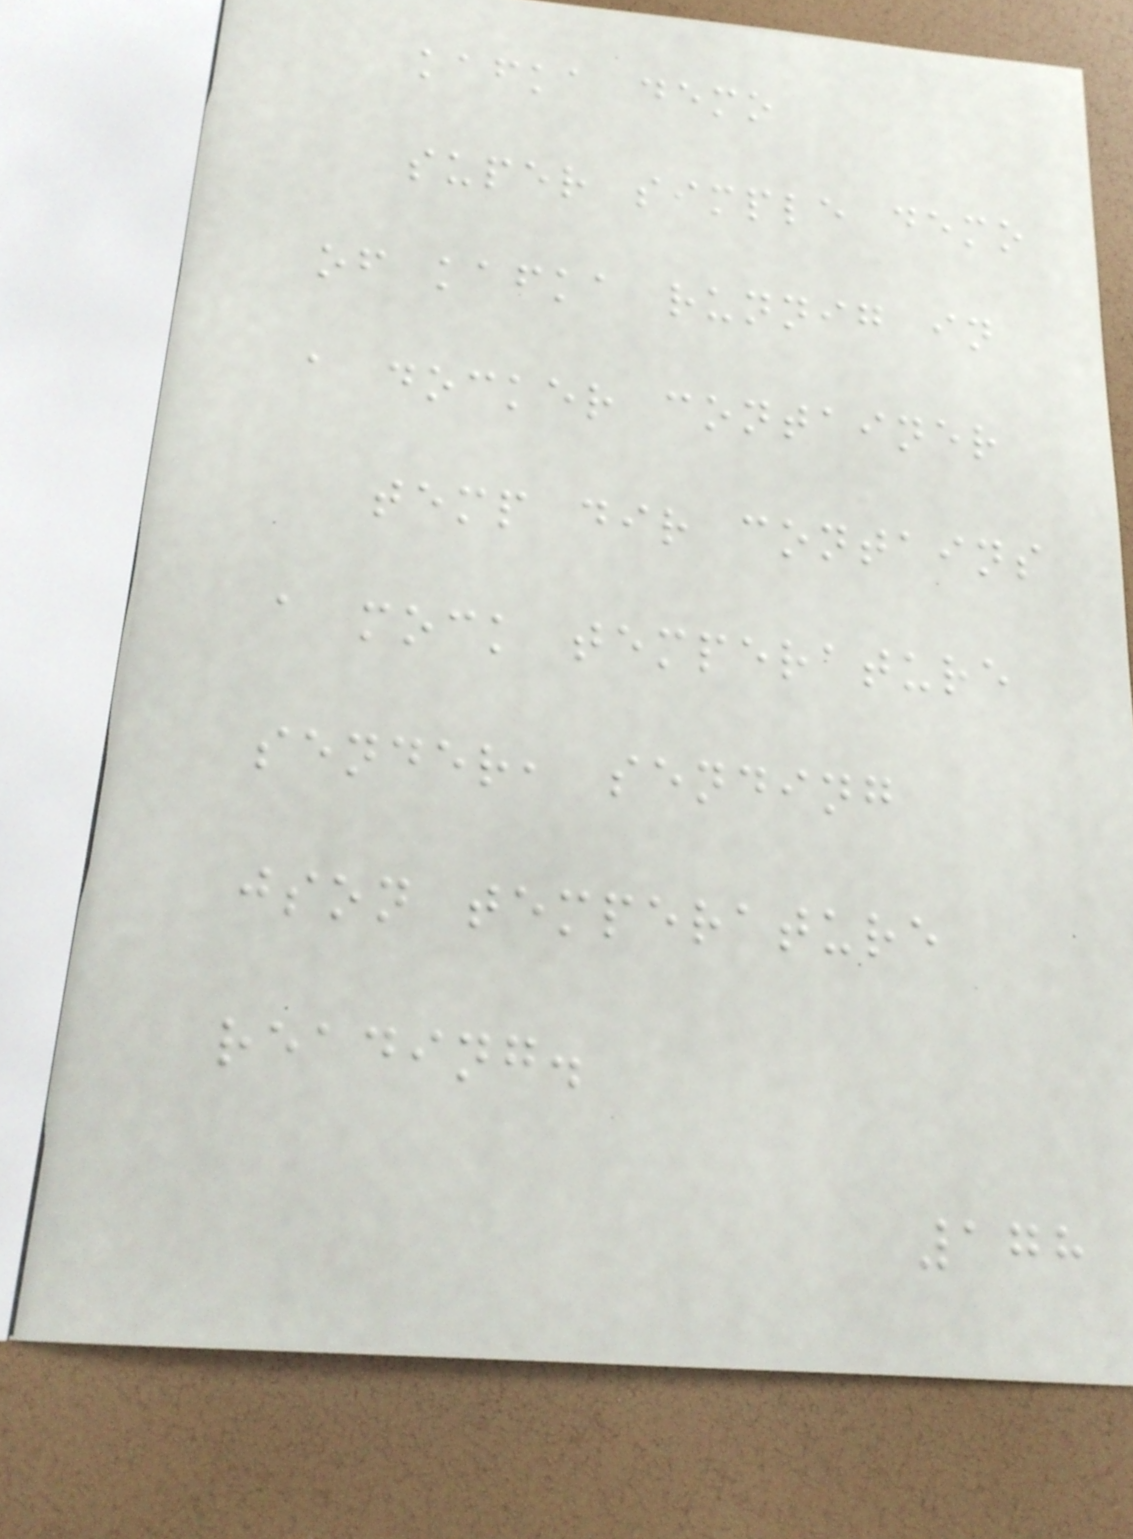kafka demo
super simple demo
of kafka runnig in
a docker container
temp dir contains
a mock temperature
sender, sending
json temperature
reading.
178
